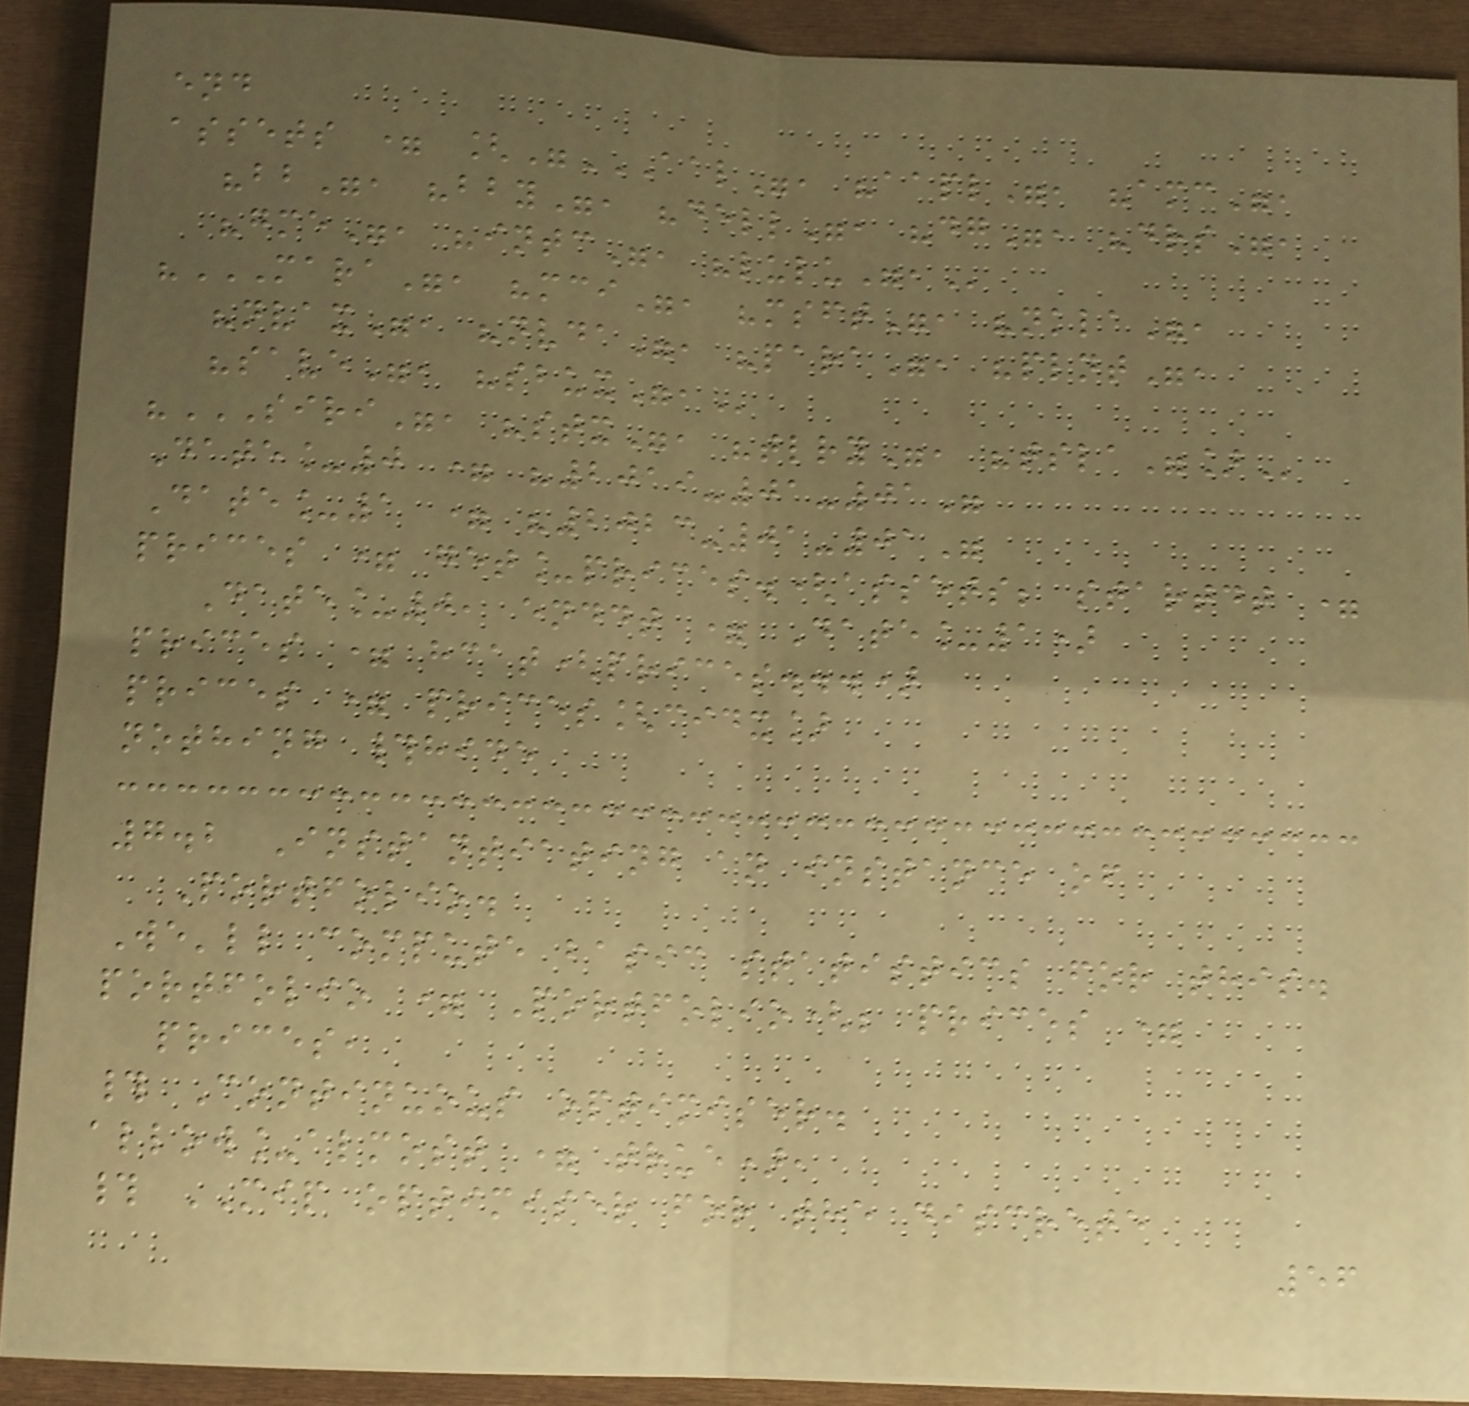end
assets = ["AAL", "AAPL", "AMC",
"BB", "BBY", "DELL", "DG", "DRS",
"GME", "INTC", "LULU",
"MARA", "MCI", "MSFT", "NKLA",
"NVAX", "NVDA", "PARA", "PLNT",
"SAVE", "SBUX",
"SIRI", "STX", "TLRY", "TSLA"]
Date_0 = "2019-01-01"
Date_1 = "2023-01-01"
prices = get_prices.(assets; startdt =
Date_0, enddt = Date_1)
prices = hcat(prices...)
prices = prices[cidx]
nothing #hide
7.2 Instantiating an instance of
Portfolio.
We'll compute basic statistics for this.
portfolio = Portfolio(; prices =
prices,
# Continuous optimiser.
allow_almost = true),
# MIP optimiser for the discrete
56
